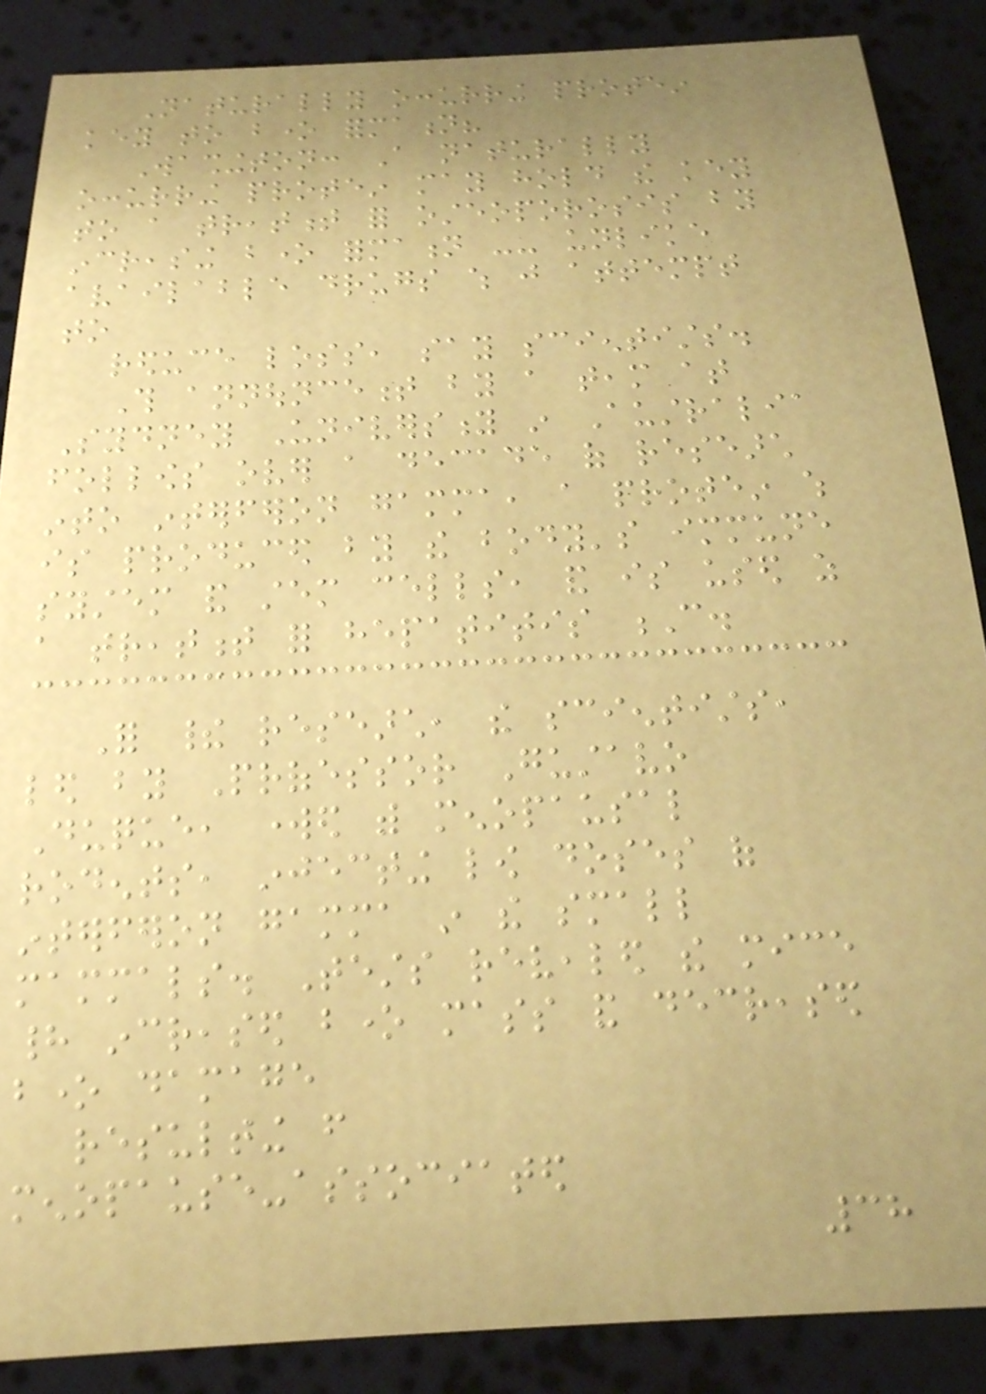Naturally occurring protein
key to bone formation?
Washington: A naturally
occurring protein may hold the key
to a treatment for osteoporosis by
increasing bone formation -- unlike
available drugs which just attempt
to
reduce loss, say scientists.
This announcement by a team at
Sydney University in Australia
follows over a decade of research
into interferon gamma, a protein which
is produced by the body's immune
system and stem cells, and is used as
a treatment for hepatitis C.
For their research, the scientists,
led by Professor Gustavo
Duque, worked with menopausal
rodents, injecting low doses of
interferon gamma in the small
mammals. Tests revealed the mice
had increased bone mass and decreased
bone damage
resulting from
menopause-associated
38
